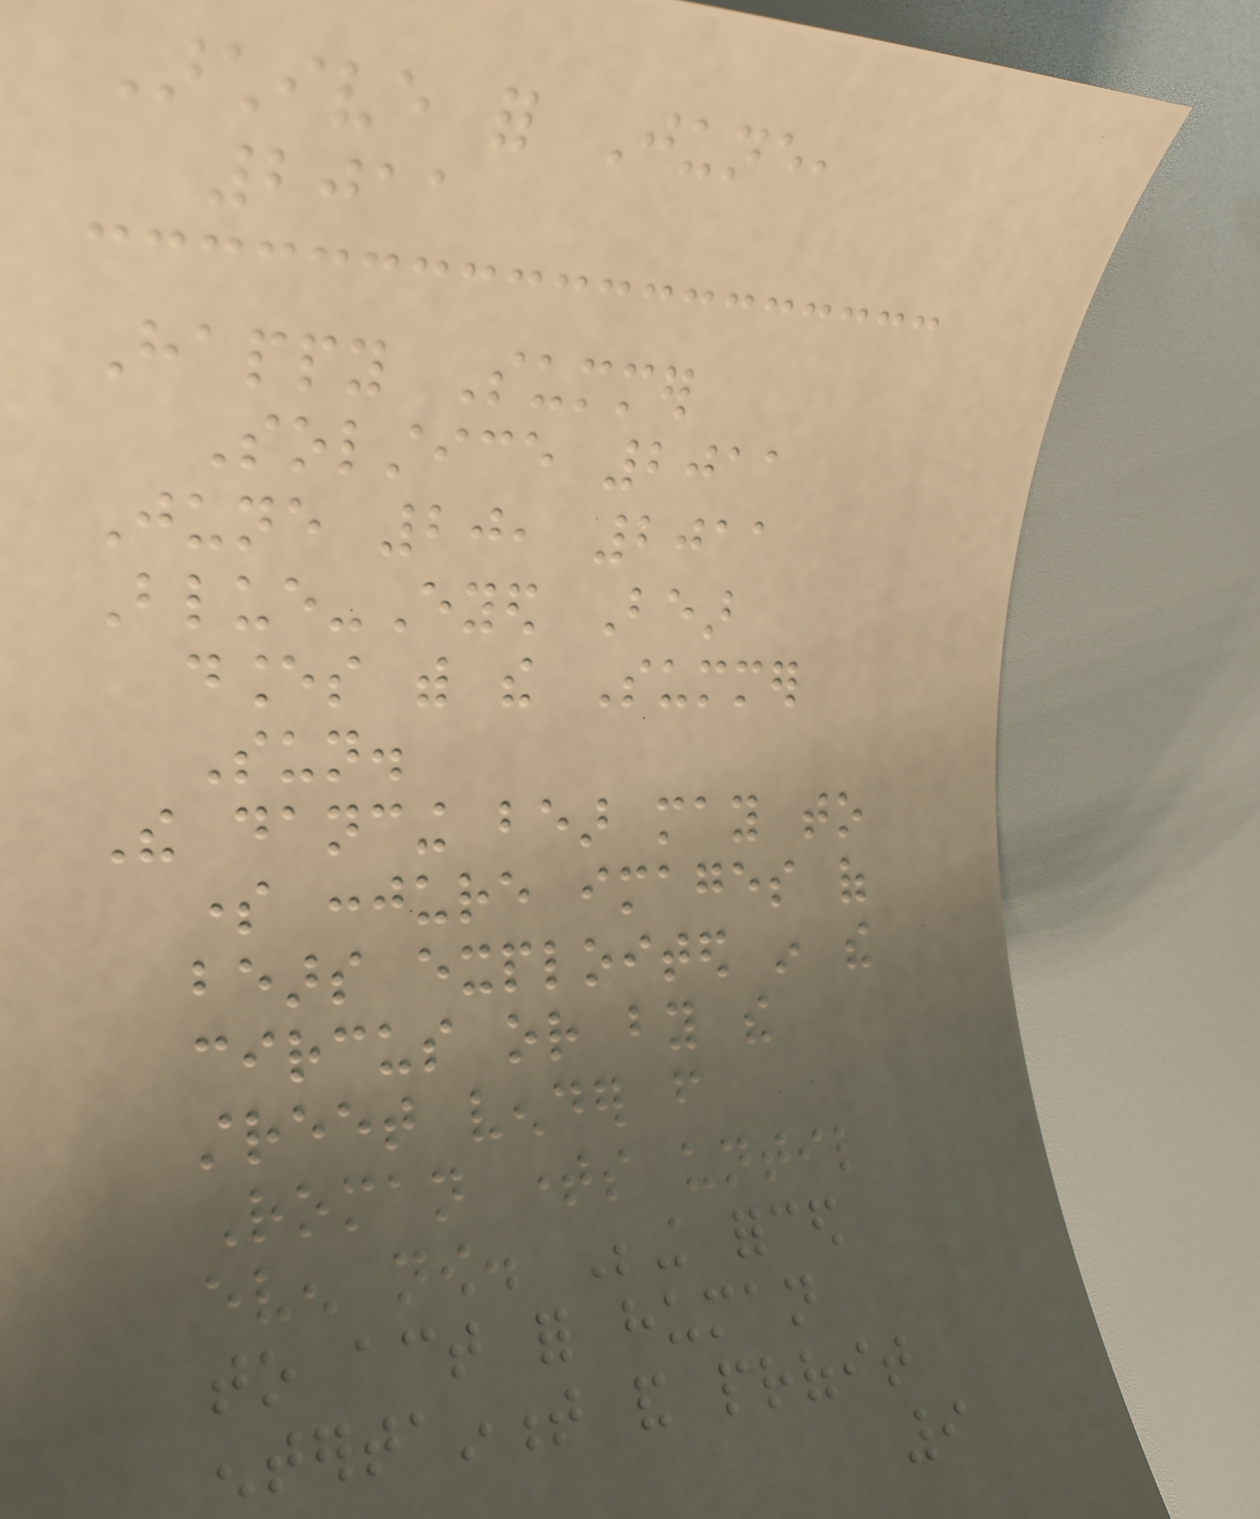Archive for June,
2011
Happy Summer
Solstice 2011
June 20, 2011
Blue-Eyed Bear
dances with the Summer
Sun.
The dancing bear may to
some conjure images of
bears exploited in the
circus or by the
street vender from
Roman times until
even now. Being forced
to act for human
entertainment and profit
9
